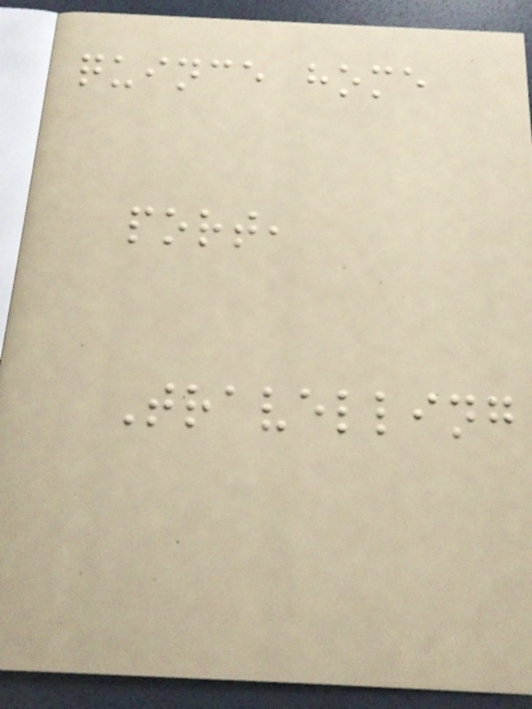quince home
port,
Travelling
